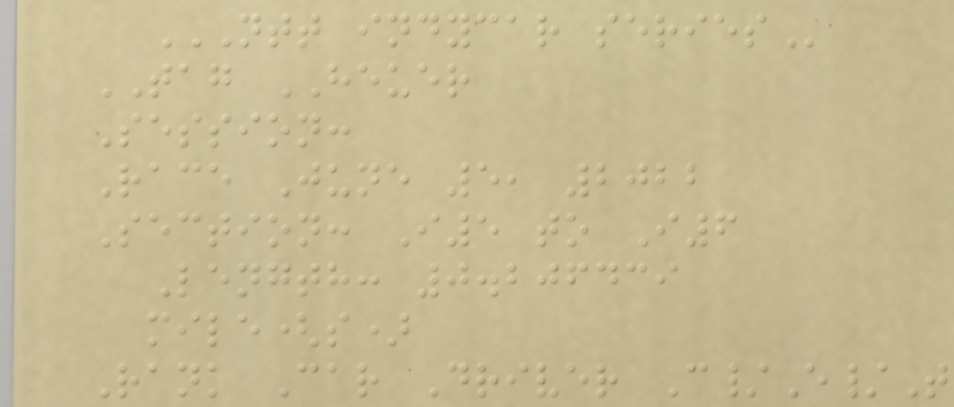NTT INDYCAR SERIES
TAG HEUER
Session:
Race June 5, 2022
Section: I5 to I6
Length: 0.206439
mile(s)
Rank Car Driver C/E/T
